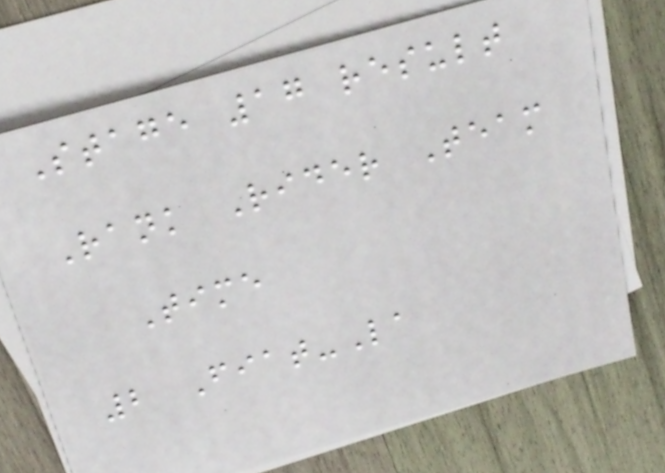Stage 17 result
Rank Rider Team
Time
2 Fiat-La
